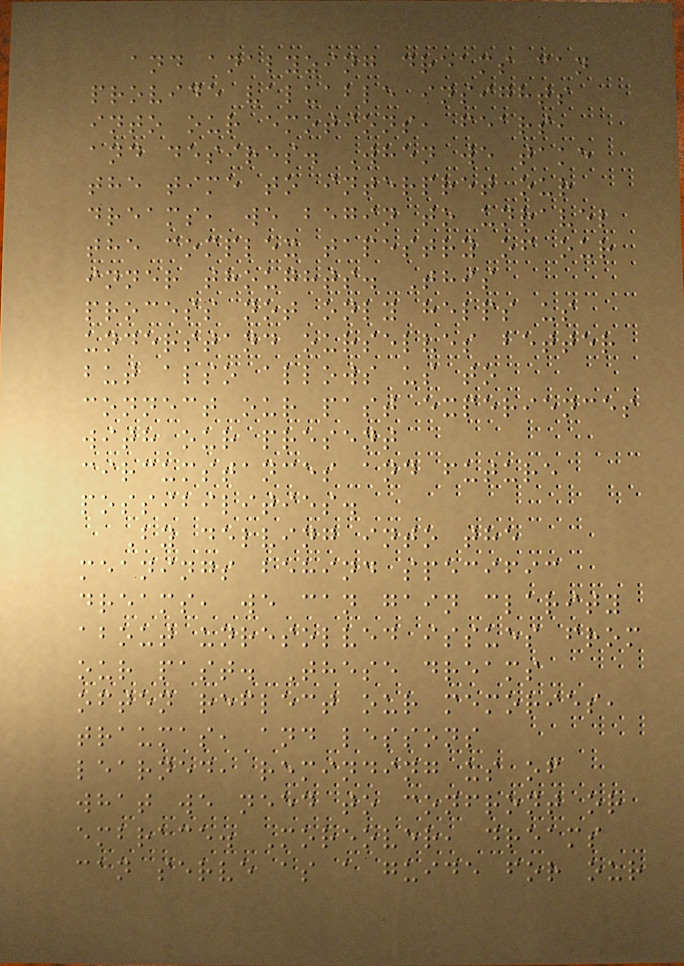and analyzing dreams can
provide valuable insights
into our emotions, fears,
and desires. When we take
the time to interpret our
dreams, we begin to unravel
the complex tapestry of our
inner thoughts. This
process not only helps us
understand ourselves better
but also allows us to
connect our past experiences
with our present
circumstances and future
possibilities.
By delving into the
meanings behind specific
dreams, we can gain clarity
about unresolved issues from
our past. These dreams
often reflect our memories,
traumas, and lessons
learned, reminding us of
what we need to confront or
embrace. Moreover, dreams
can serve as a guide for our
